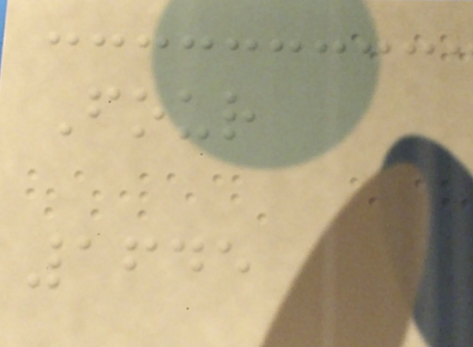Four
1645
